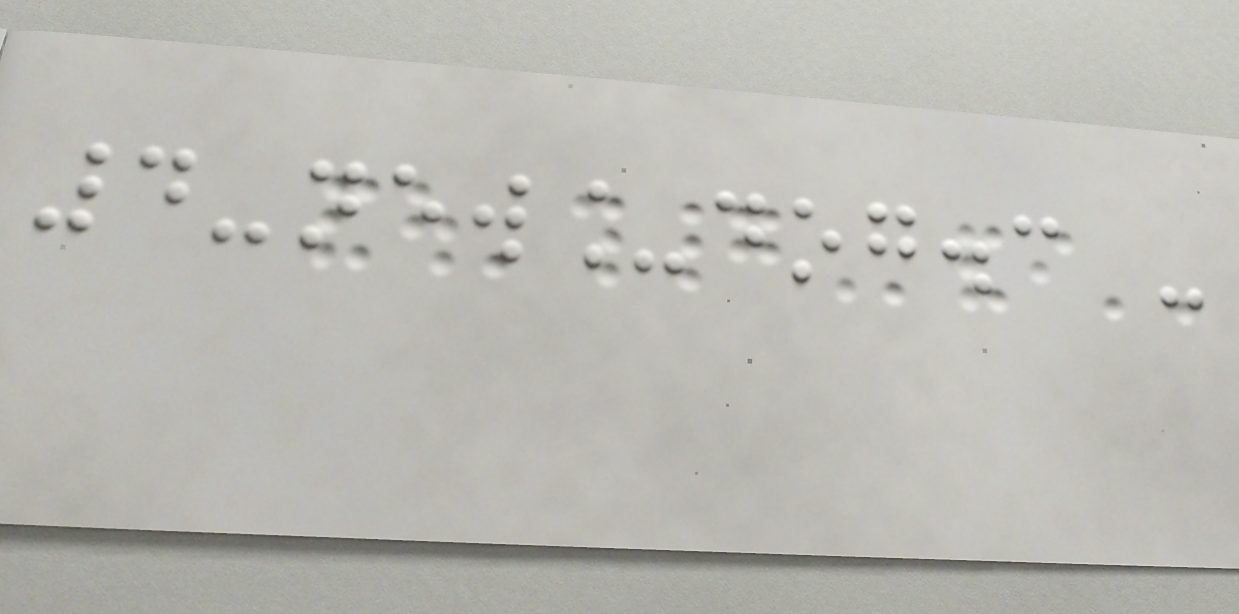4-new_dog.c -
